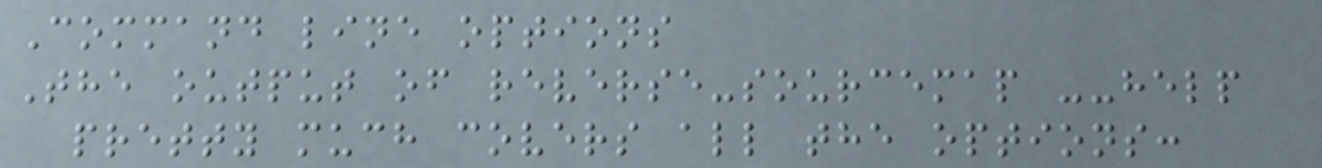Command line options
The output of reverse-sourcemap --help
pretty much covers all the options:
